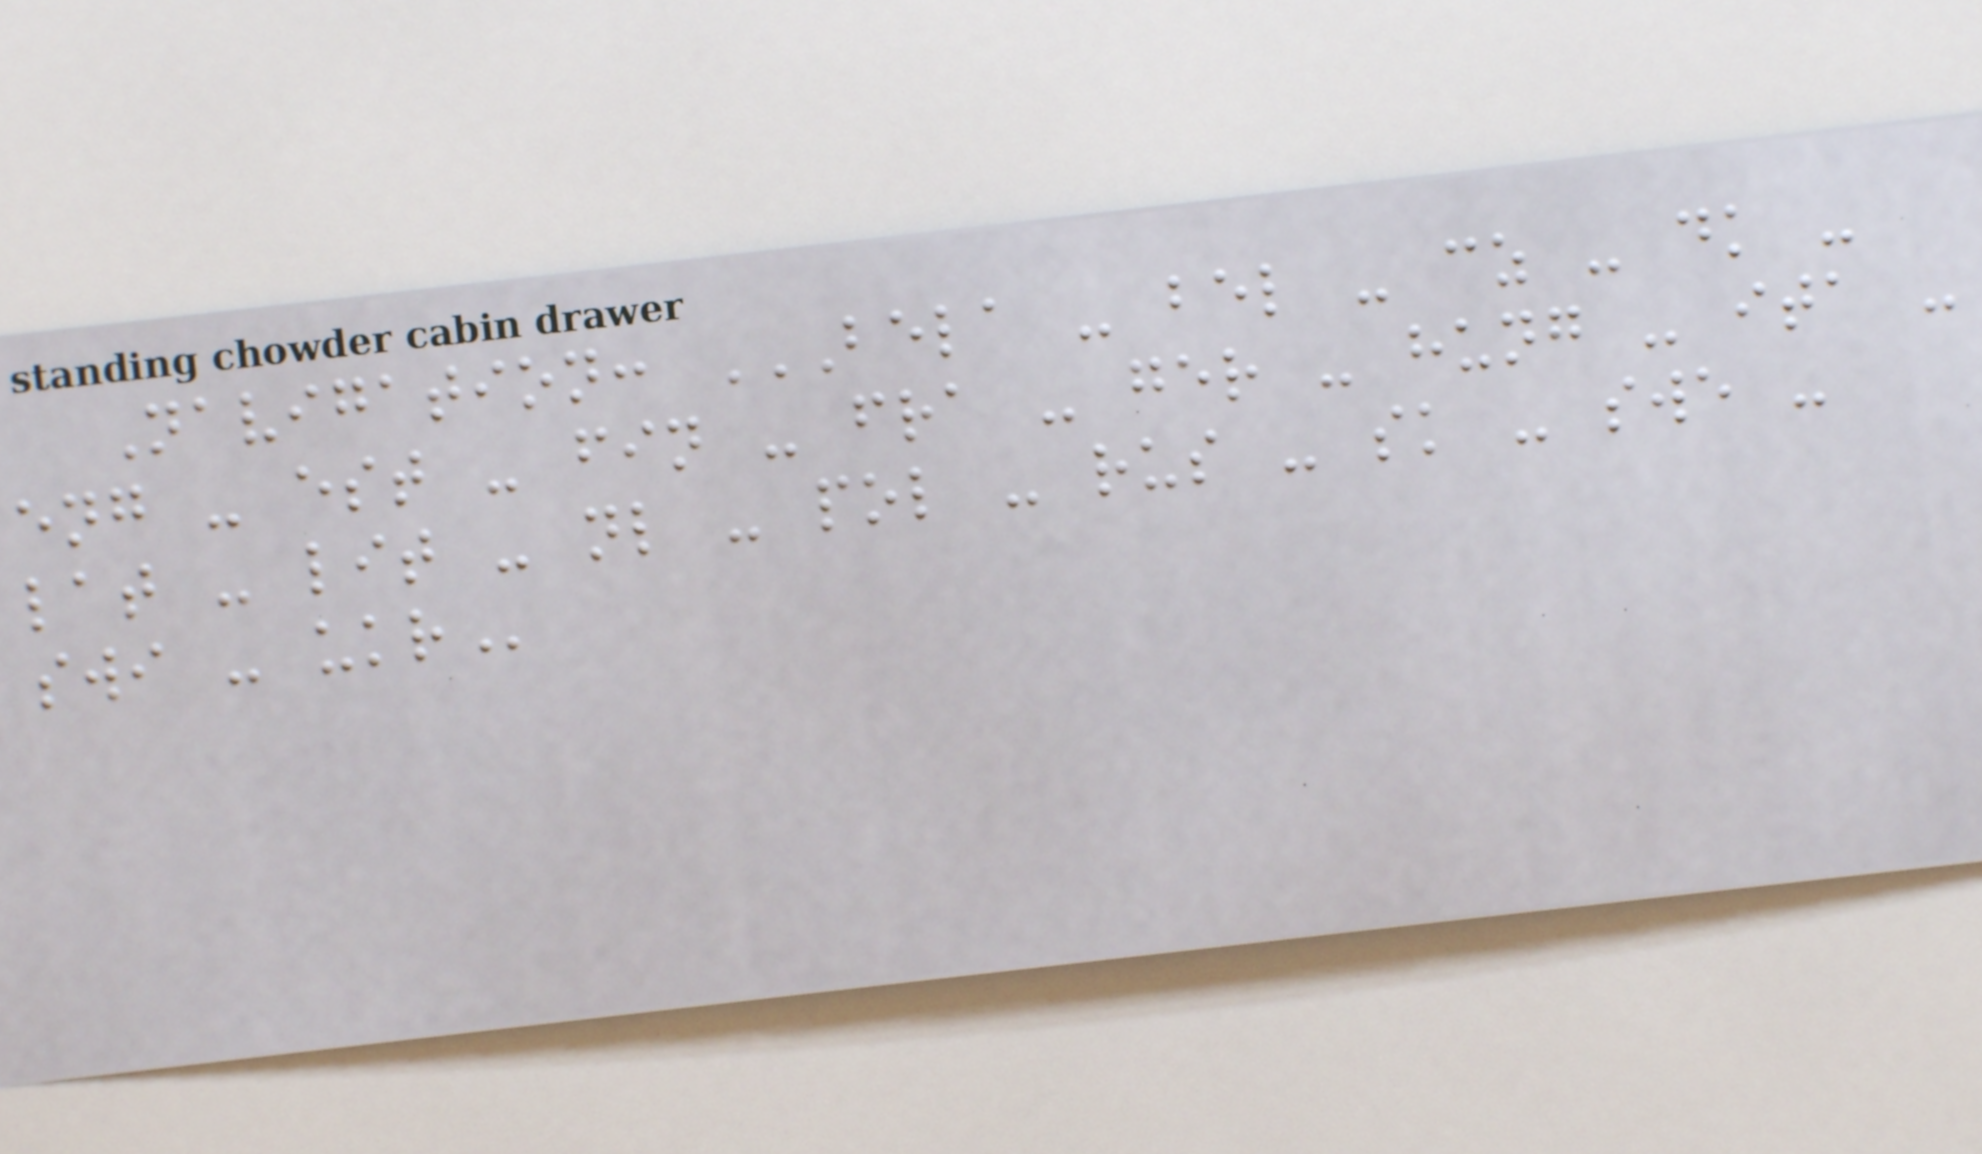Navigation: BELA - BEL - CZ - DK -
ENG - EST - FIN - FRA - GER - HUNG - ITA -
LAT - LIT - NL - POL - RUS - SK - SWE -
SWI - UKR
